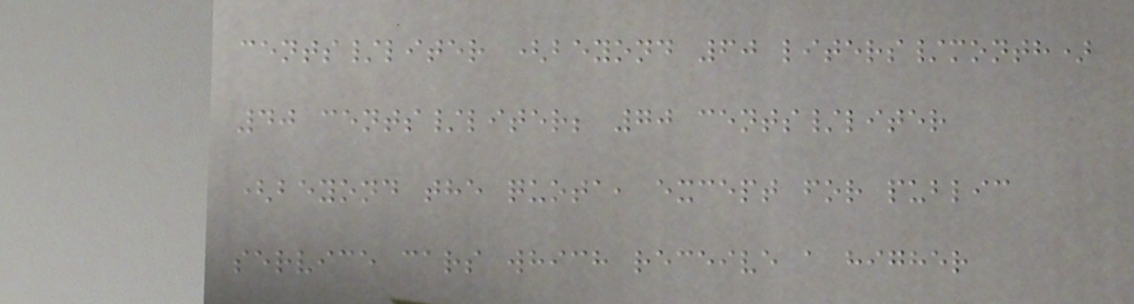cents/liter (beyond 60 liters/month)
40 cents/liter; 70 cents/liter
(beyond the quota, except for public
service cars which receive a higher
